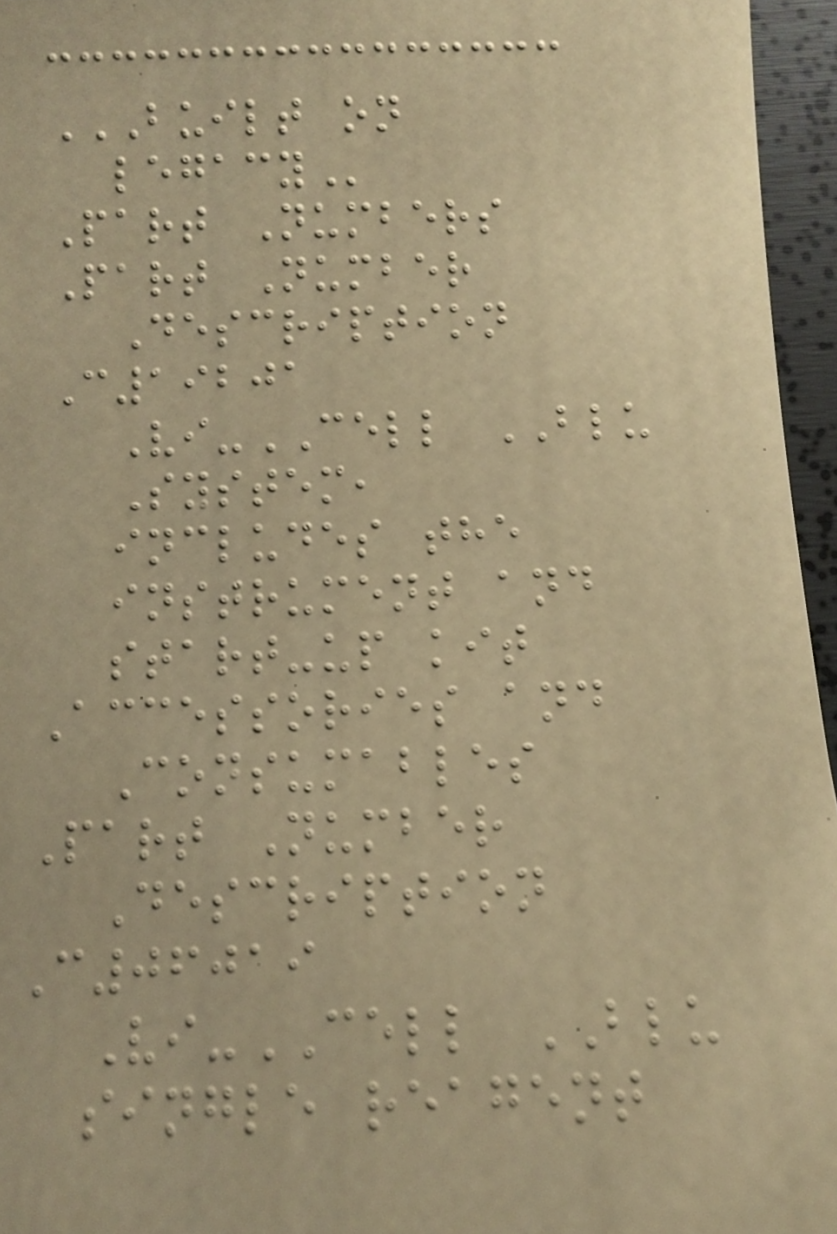BUILT ON
LEGACY
Part Numbers
Part Number
Description
C19201
Vi-CELL BLU
System,
includes the
instrument and
start-up kit
Accessories and
Consumables
Part Number
Description
C06019
Vi-CELL BLU
single reagent
